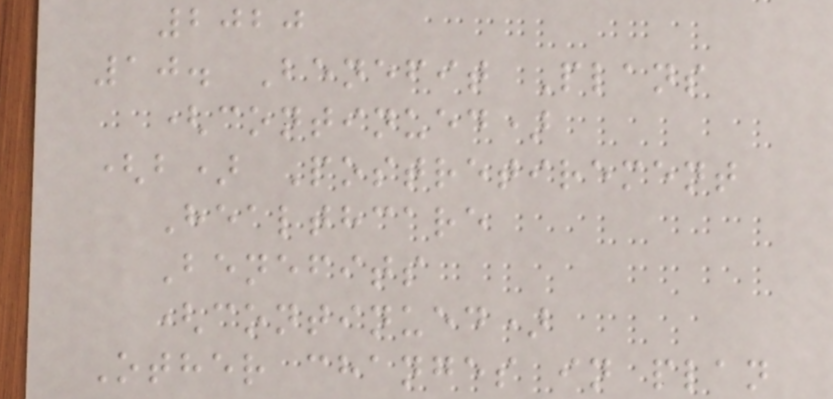2020
10. Benefit Plans
(continued)
(b) Postretirement
Healthcare
Benefits
(continued)
Other changes in plan
